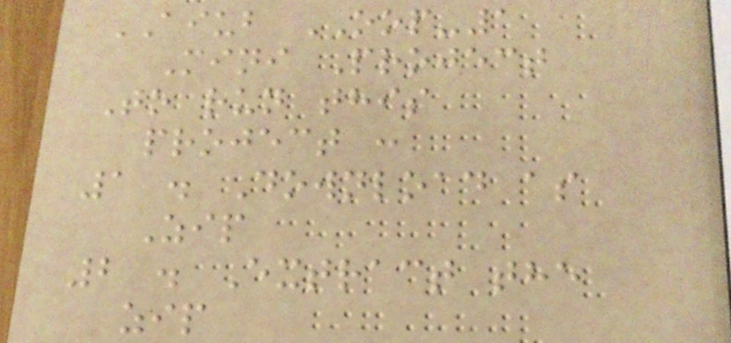AIUB OOP-1
Mini Project
To run this
project :
1 . Download as
Zip
2 . Extract the
zip
